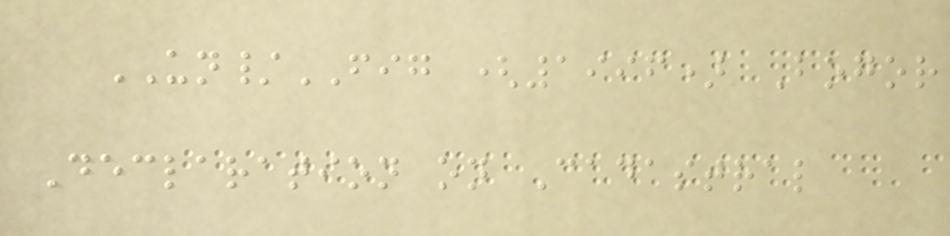UN/FIG (1996) Bogor
Declaration on Cadastral
